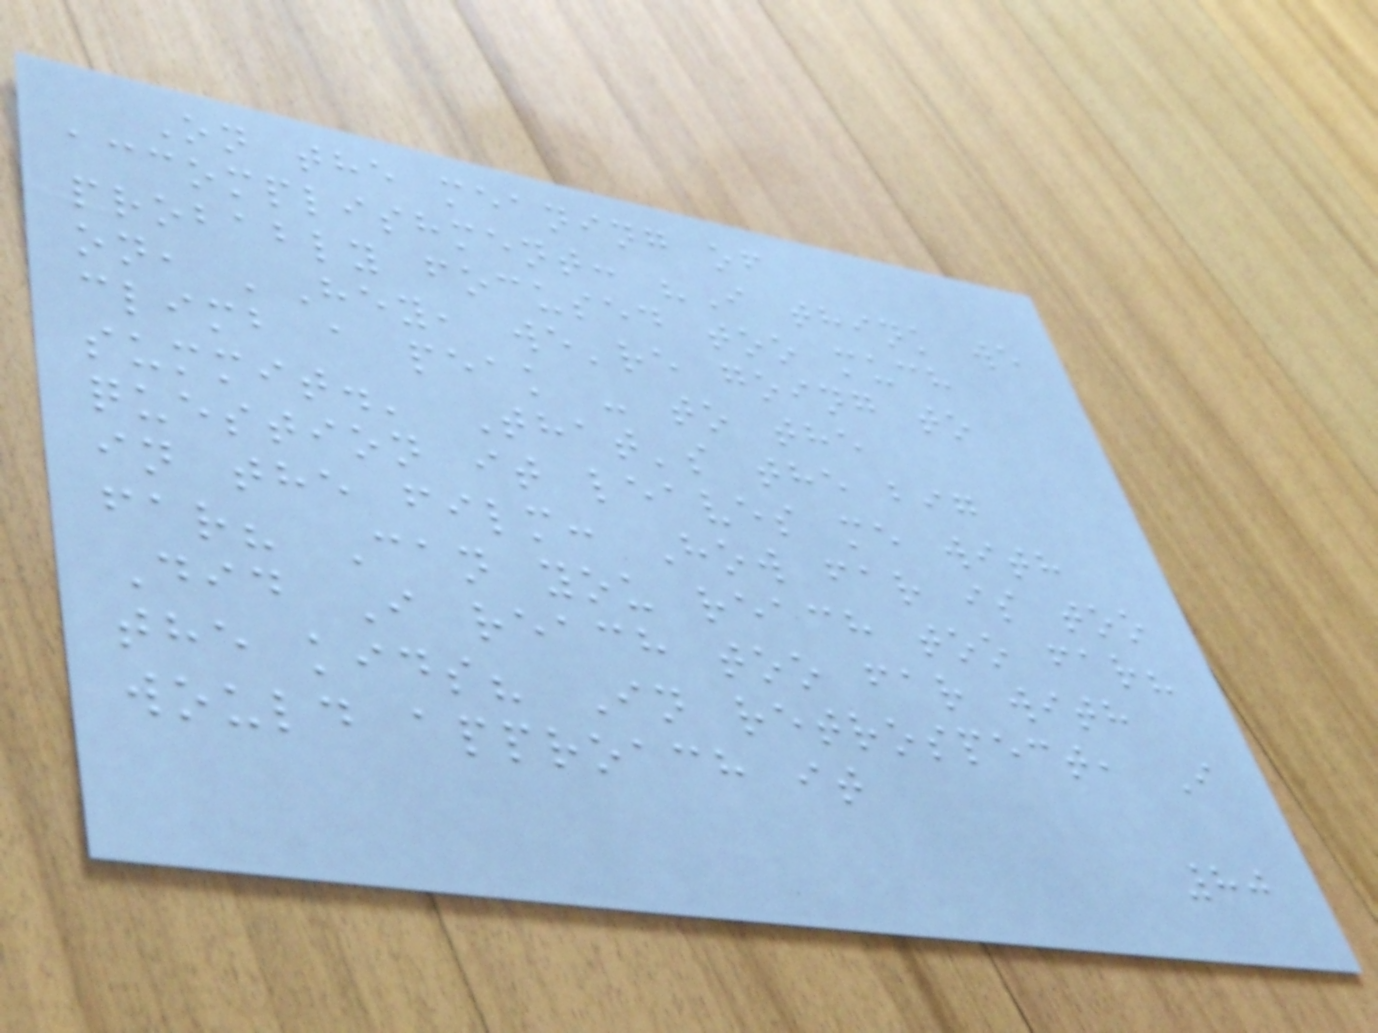On the meaning of
accomplishment: "I think we
probably focused too much
on, 'Hey, we're going to
climb a peak - to the
summit.' That's the big
question it leaves me with
in the film: How far is too
far? Can you reach too far?
Did I reach too far with
the kids? In retrospect, I
would approach it
80
